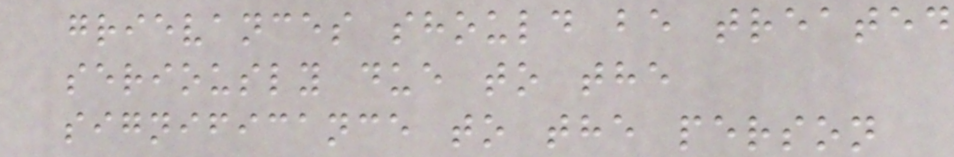grievances should be treated
seriously due to the
significance to the person
